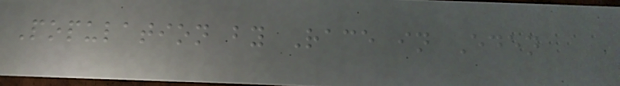Population by Race in Eden
